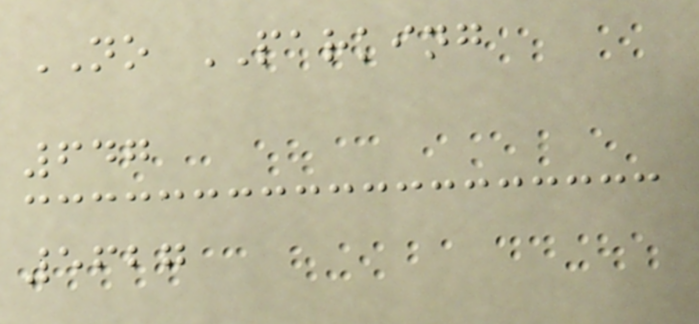NO PARKING
647
5627
